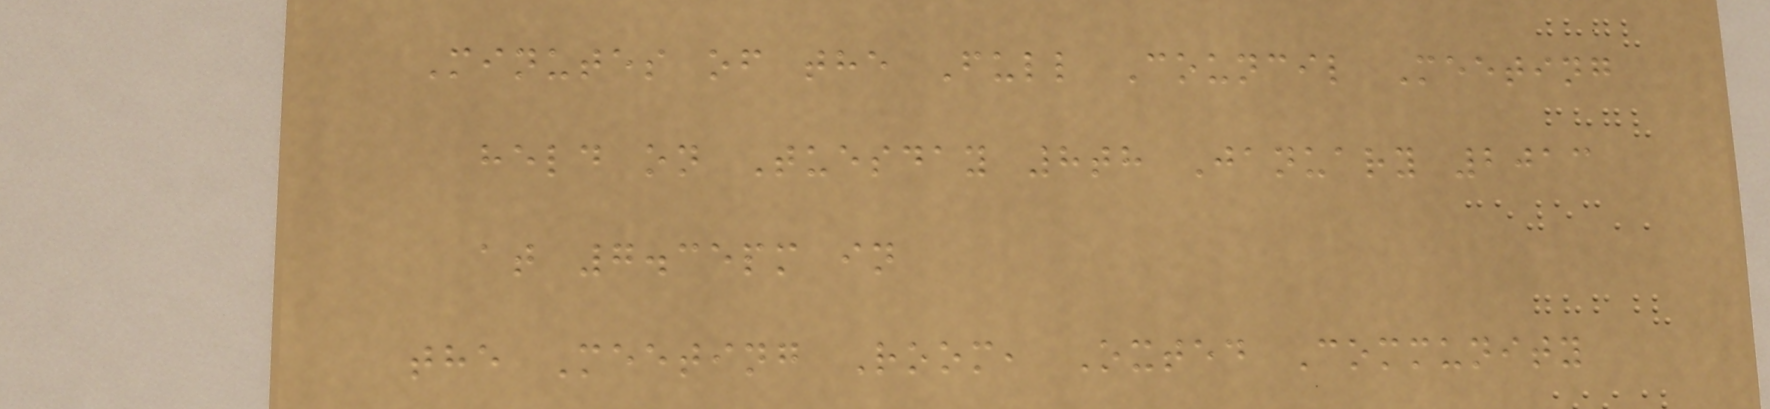Minutes of the Full Council Meeting
held on Tuesday 8th January 2013
at 7.35pm in
the Meeting Room, Oxted Community
